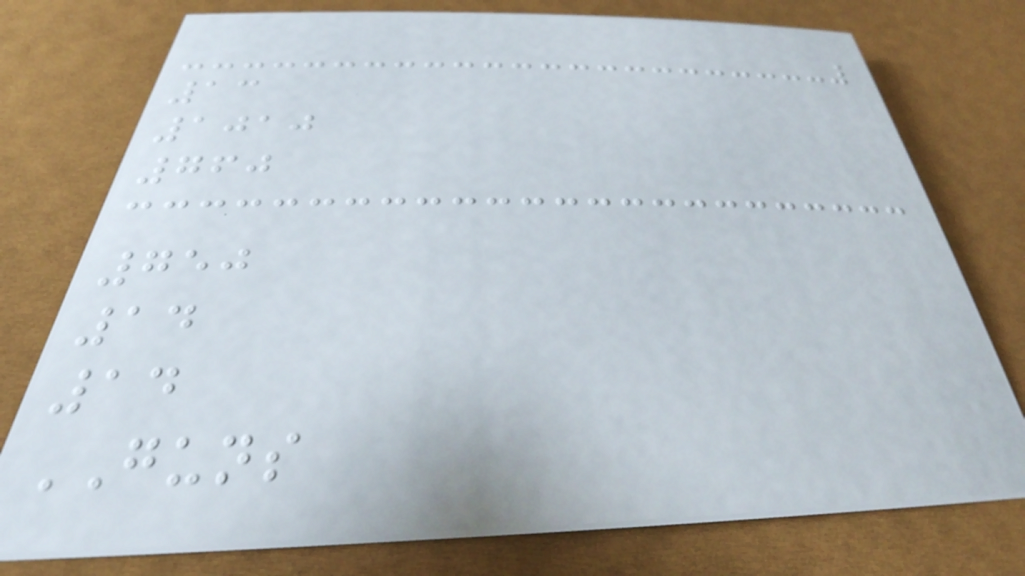13
1010
760
750
14
14
GUNS
